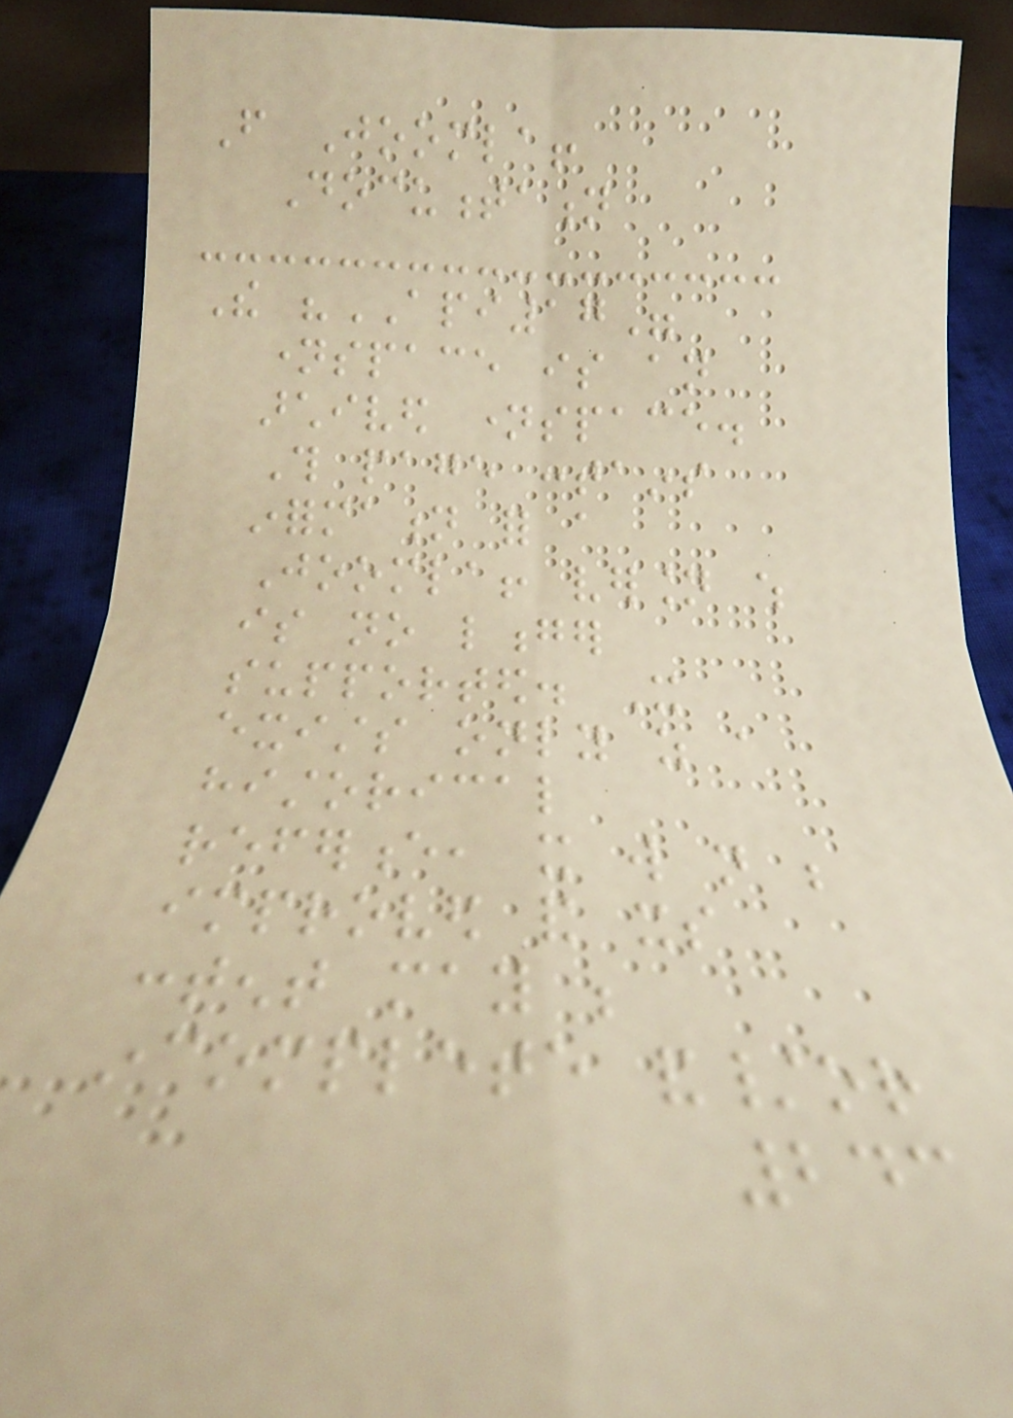From Joomla!
Documentation
The "API17"
namespace is an
archived namespace.
This page contains
information for a
Joomla! version which
is no longer
supported. It
exists only as a
historical
reference, it will not be
improved and its
content may be
incomplete and/or
243
